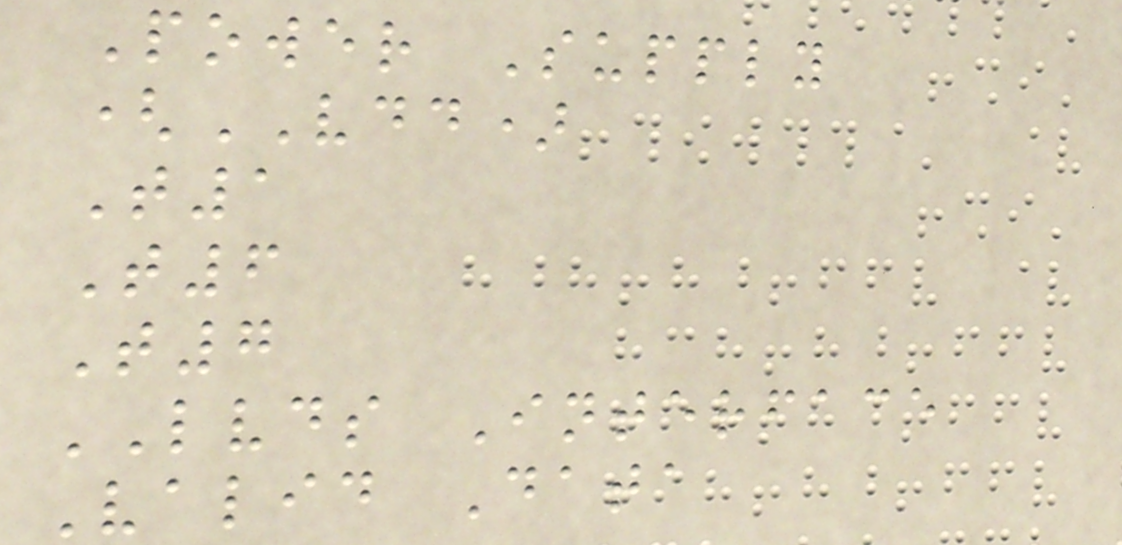Power Supply
(VDD)
T1
T6
T7
LVDS Interface
Valid Data
